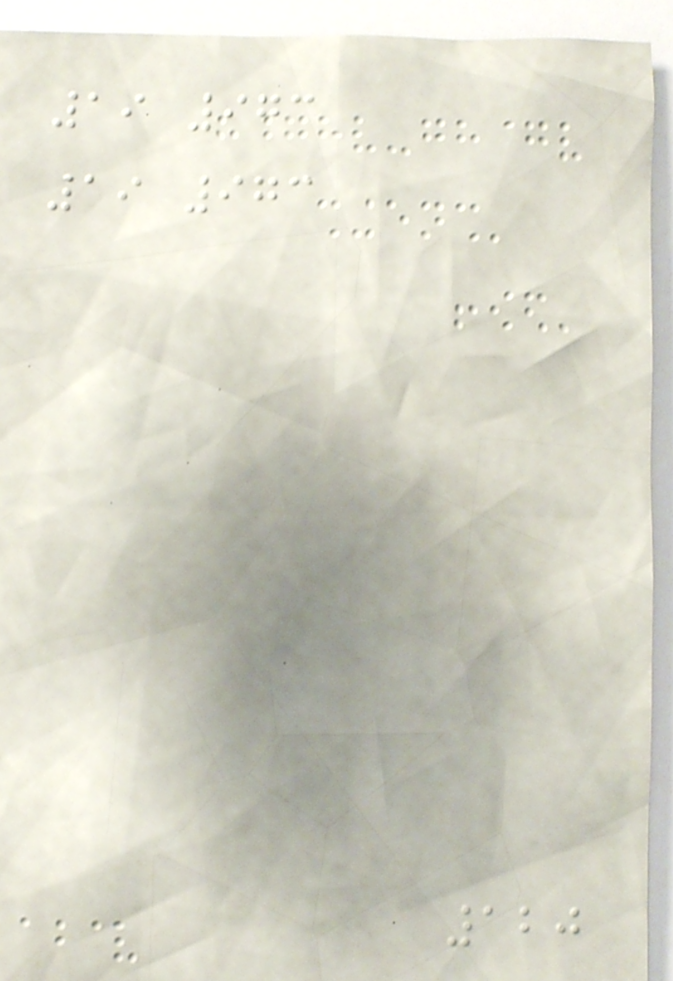19 973
19 973
120
